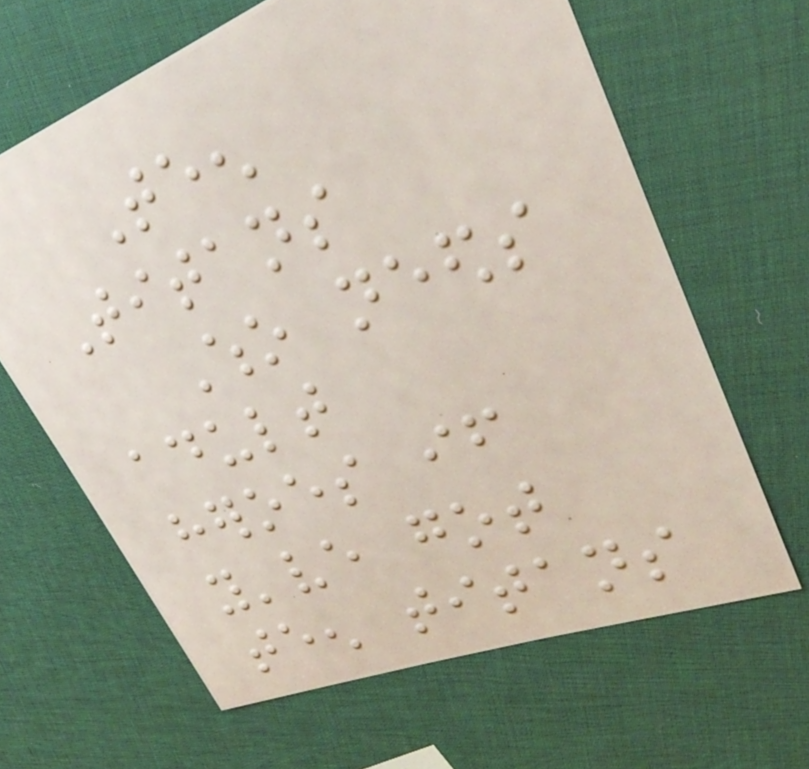Teen
Titans
Who needs
adult
heroes if
you've got
teen titans
